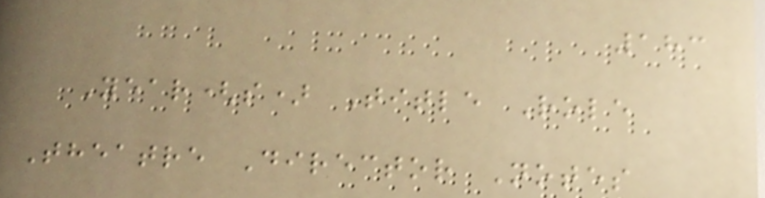183
Year(s) Title Role
Theatre Director Notes
